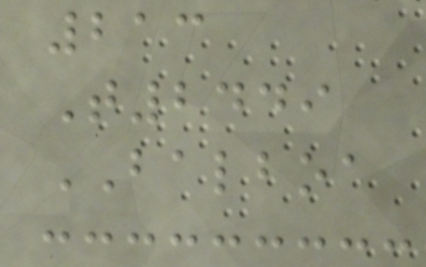213
T2449
BALBOA
